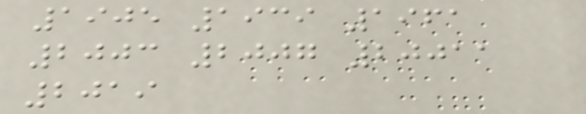1905 1939 1961
2003 2007 20011
2019
